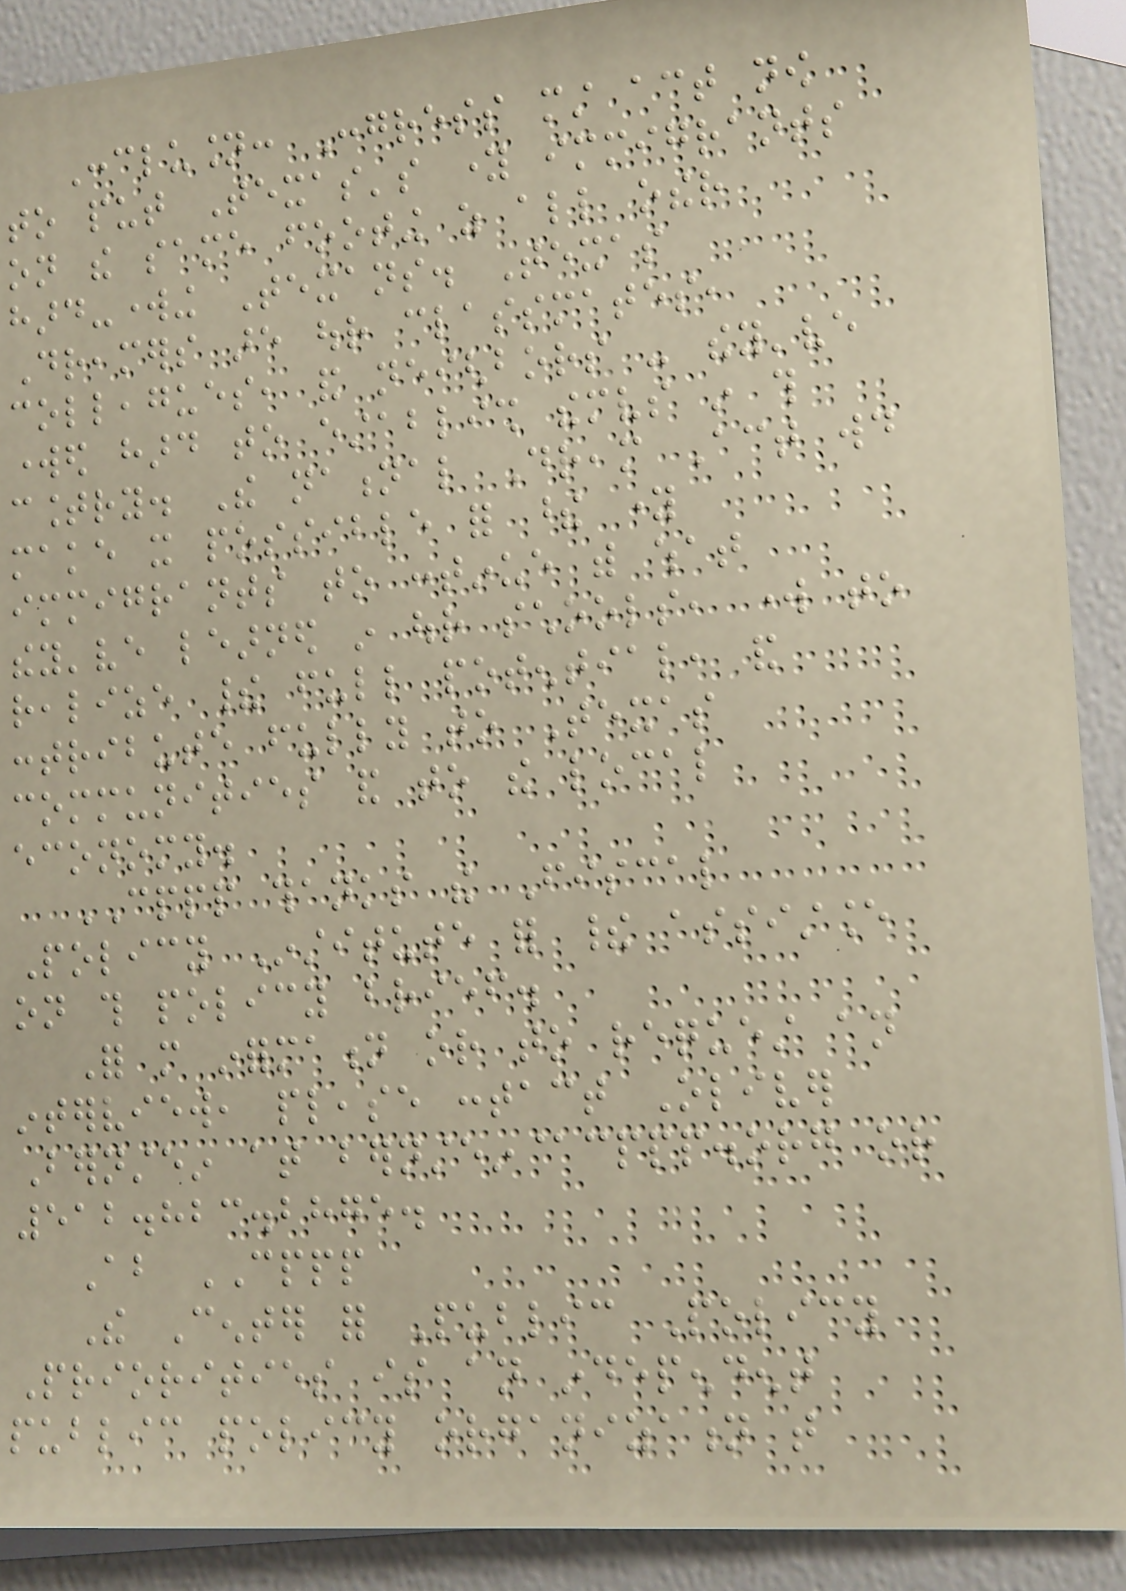Conclusion: Congress must act now
to put Texas's young immigrants
on the same footing as all other
hard-working Texans. Texas
Dreamers are our classmates,
colleagues, and neighbors - they've
worked hard to establish themselves in this
country. The national Dream Act would
make it possible for these young
immigrants to continue with what
they've learned in our schools, work to
realize their full potential, and
contribute fully to Texas
communities and to the local
economy.
CPPP thanks the Fiscal
Policy Institute for their assistance
on this policy brief.
For more information or to request an
interview, please contact Oliver
Bernstein at bernstein@cppp.org or
512.823.2875.
About CPPP
The Center for Public Policy
Priorities is an independent
public policy organization that
